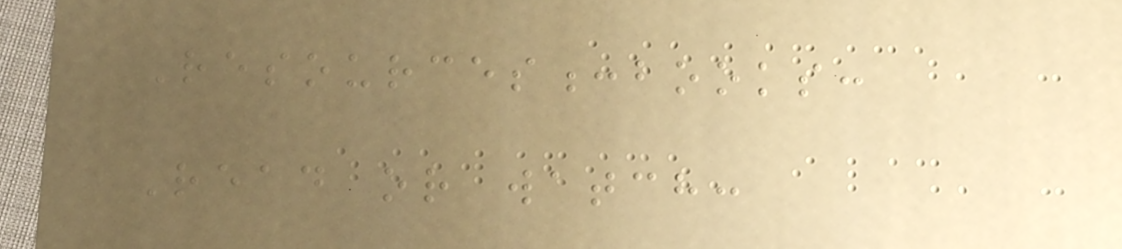Resources:books:
Read or watch:
